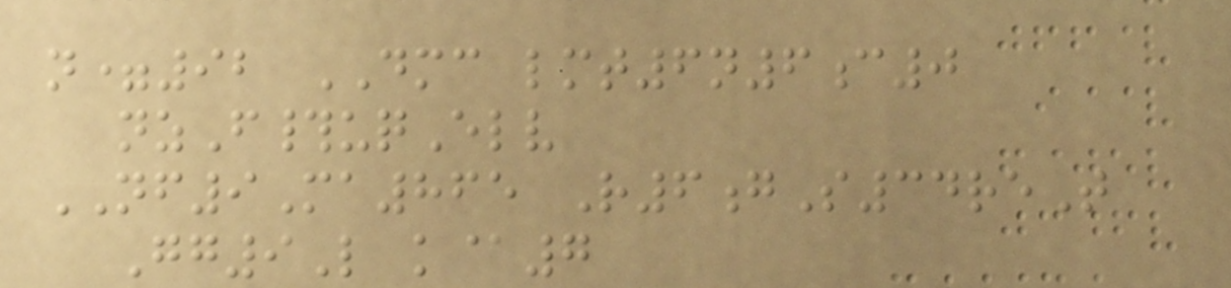n=92 DMC lmt6n6c0
nzF#uqElv
NF9Ma865 R6gS34reT
Gg9L k@7
